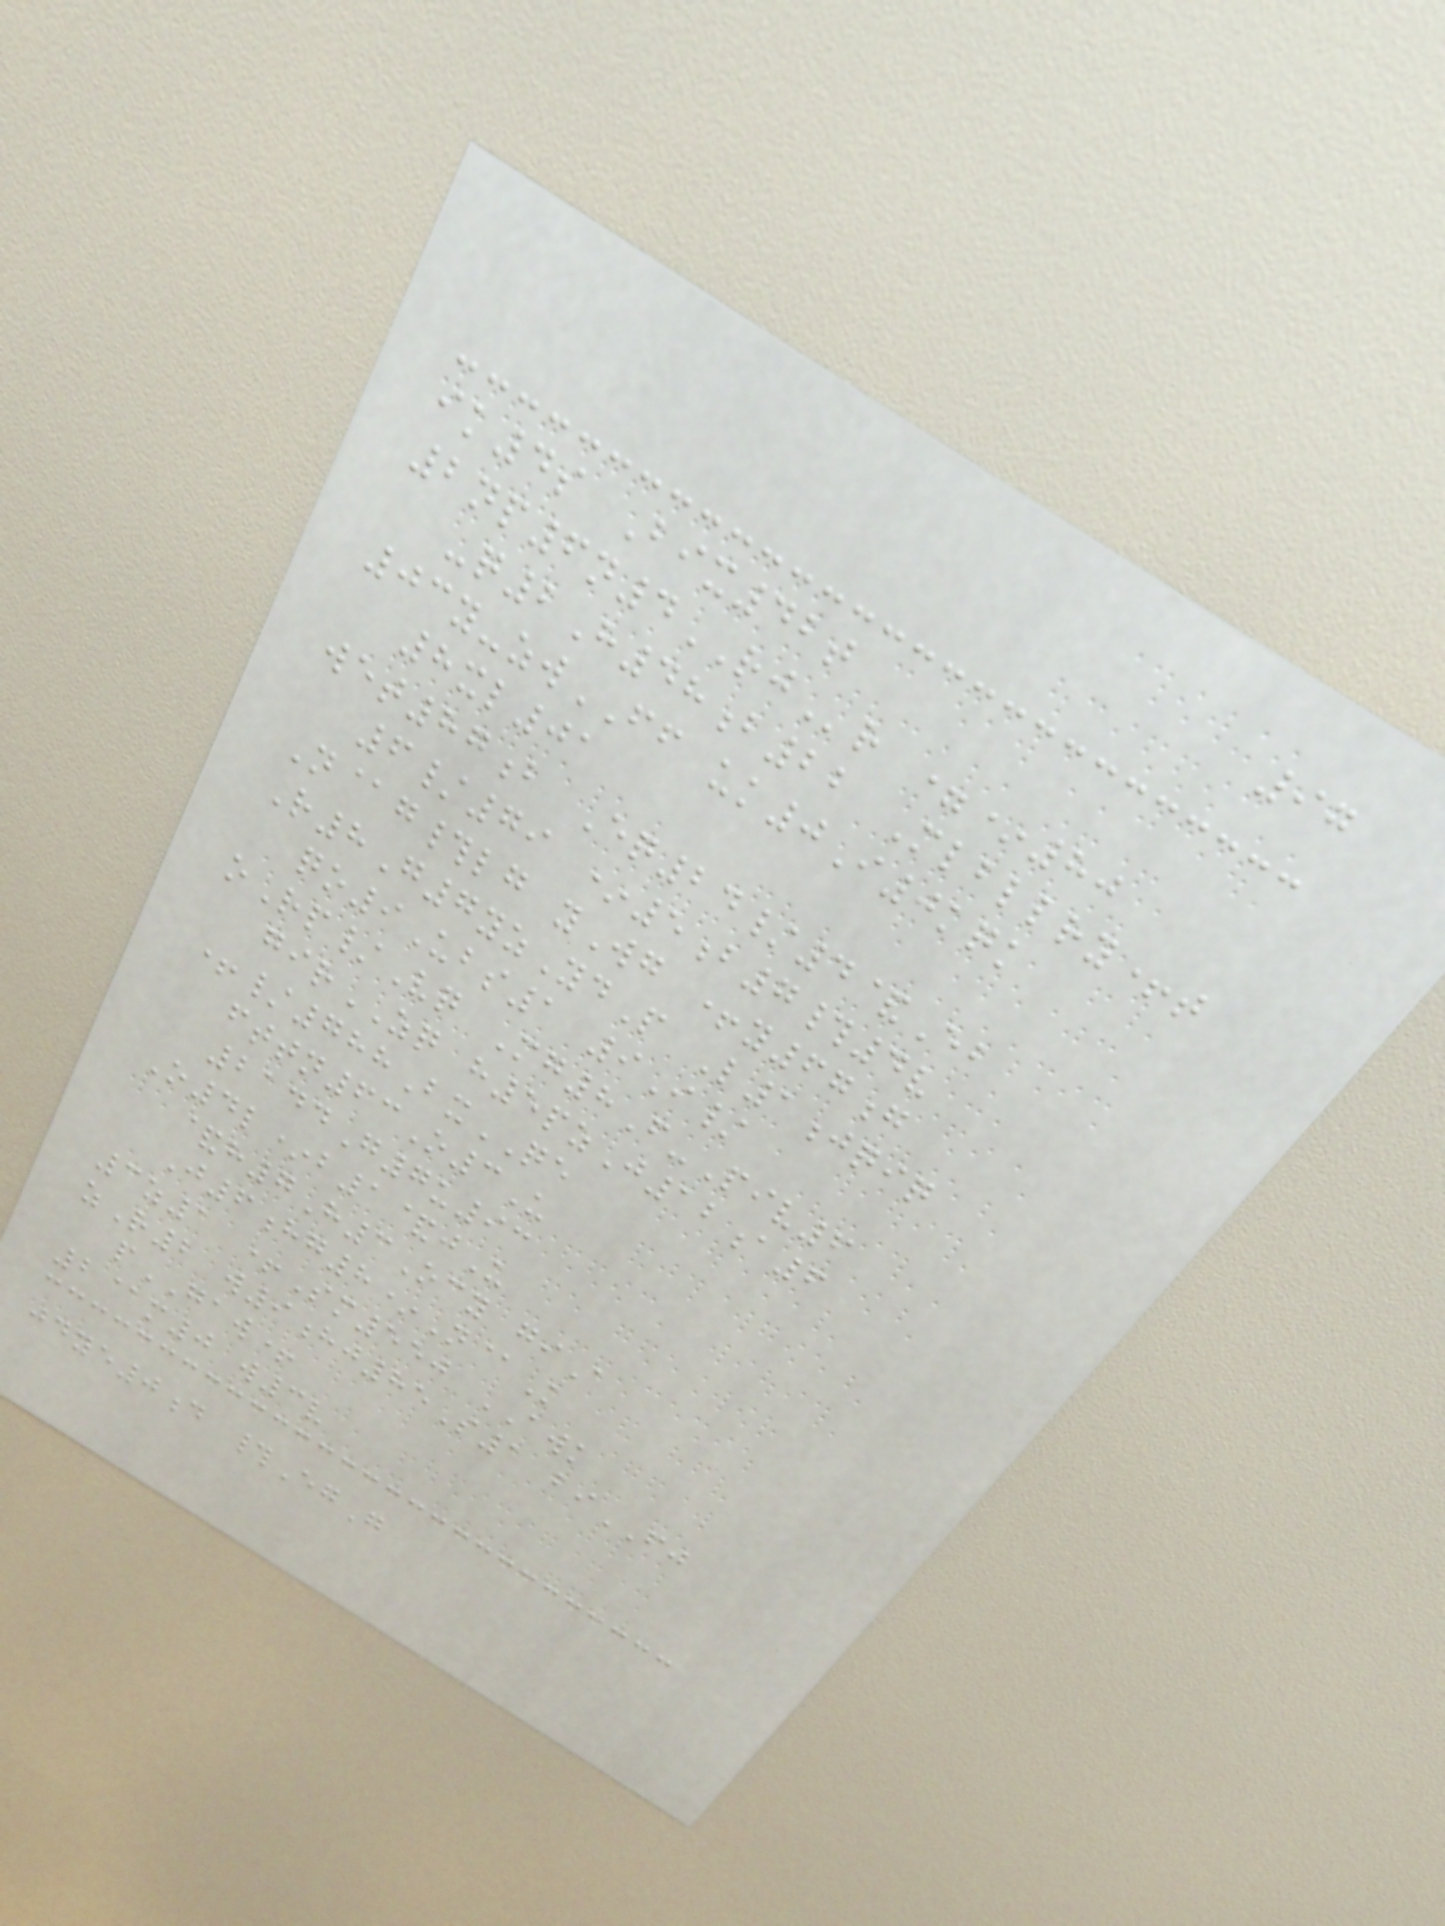97
ik4s Bix42t
2np6n4RJr =*80
-q2H48b22 Mlbllry+t
03y-zwFF uk0I0kqk
8xl01
wet87b Eq24/4&Eb
6/79 *5b7#4v
N@g#lg yWg +y67g
R8G7yzYdP L1jqiq
qo9Ubs1 9I/
oRp/Vq Mg8F-Piv6
girZQ h5pzJ12a6
+/788BxQE
fttn63O3U
2144G7u93
O4l*b1&jU
&h7H3Ocy giA
J6hg8*N@K
3z1 +Sm550 AWK
zR2 w9hj85S1 biFJ
pGAW+
2@m0 w3v
jdye0d #EgG
